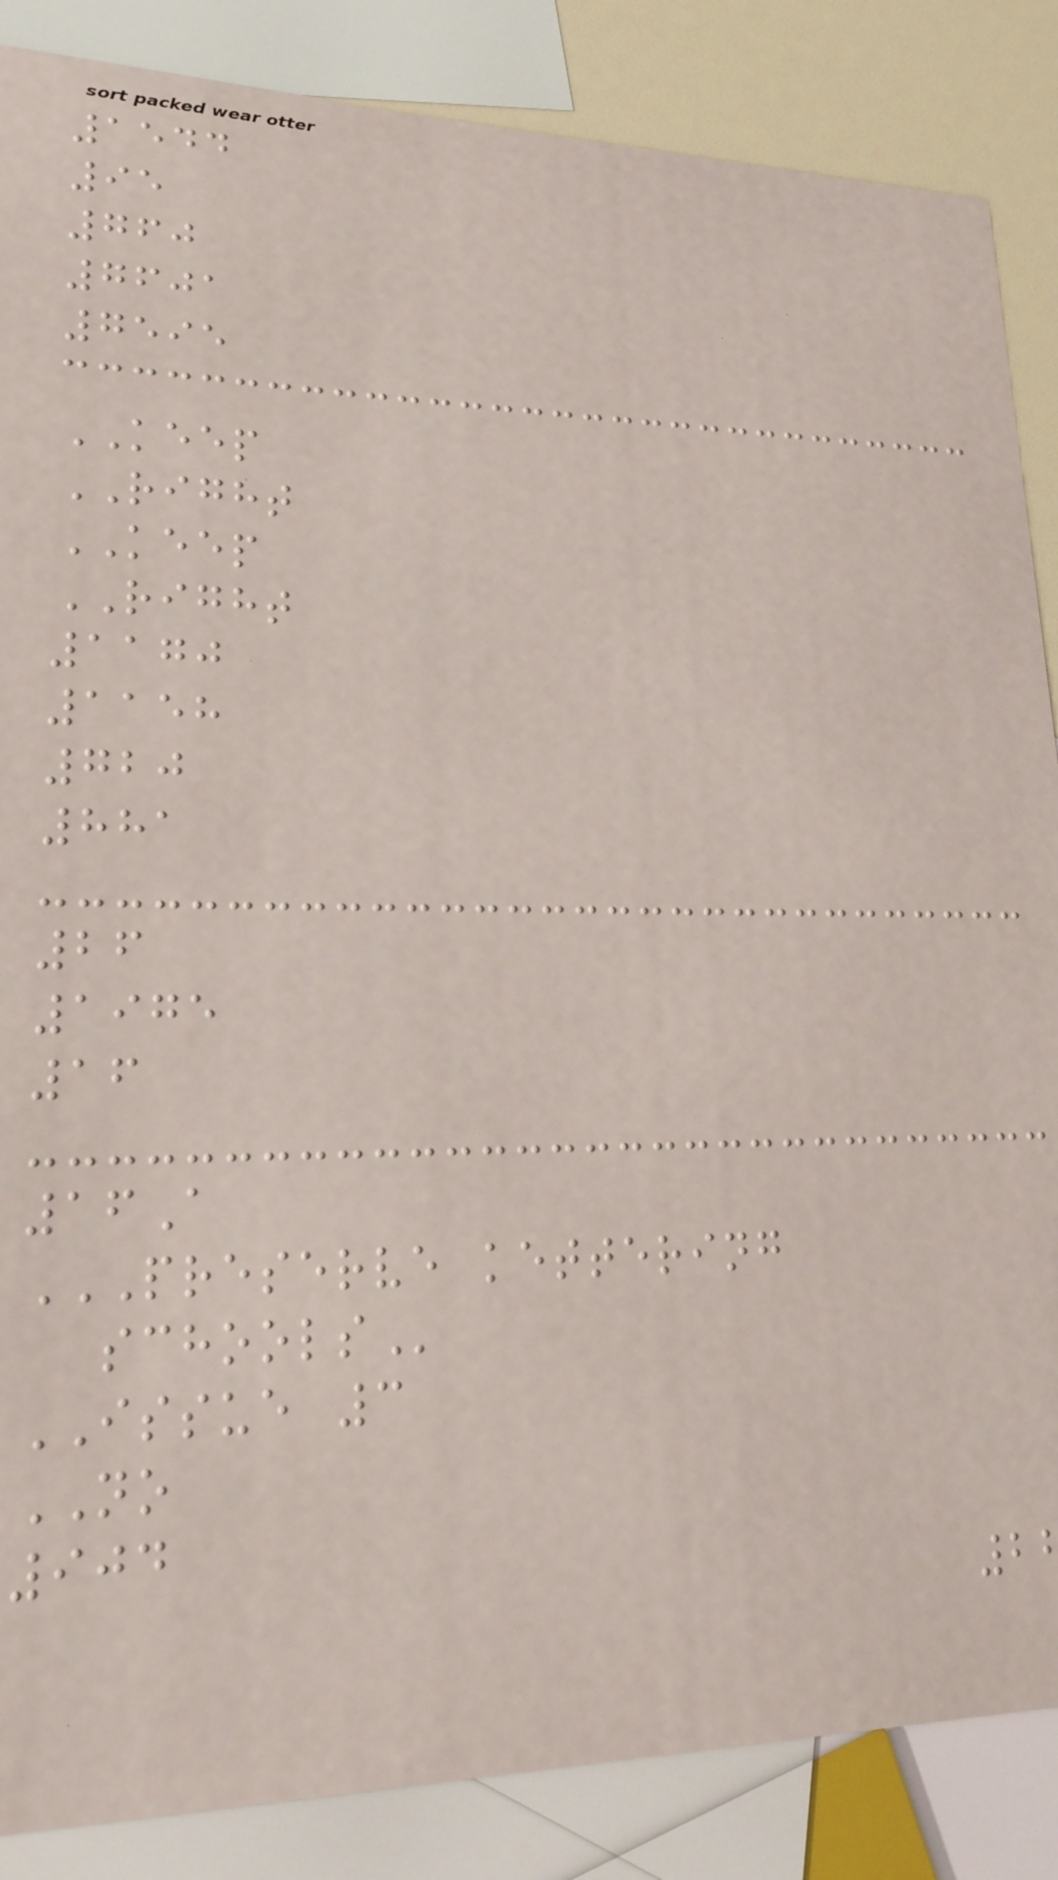1544
95
760
7601
7595
KEEP
RIGHT
KEEP
RIGHT
1170
1158
720
881
26
1975
16
16A
PRESERVE KETTERING
ISSUE 3
NO
904
